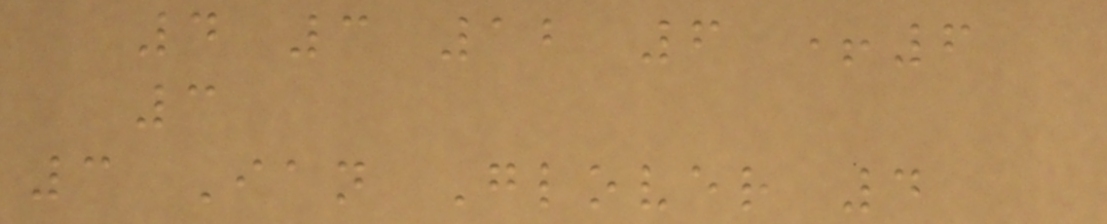4 3 12 6 +6
3
3 Ian Glover 4
